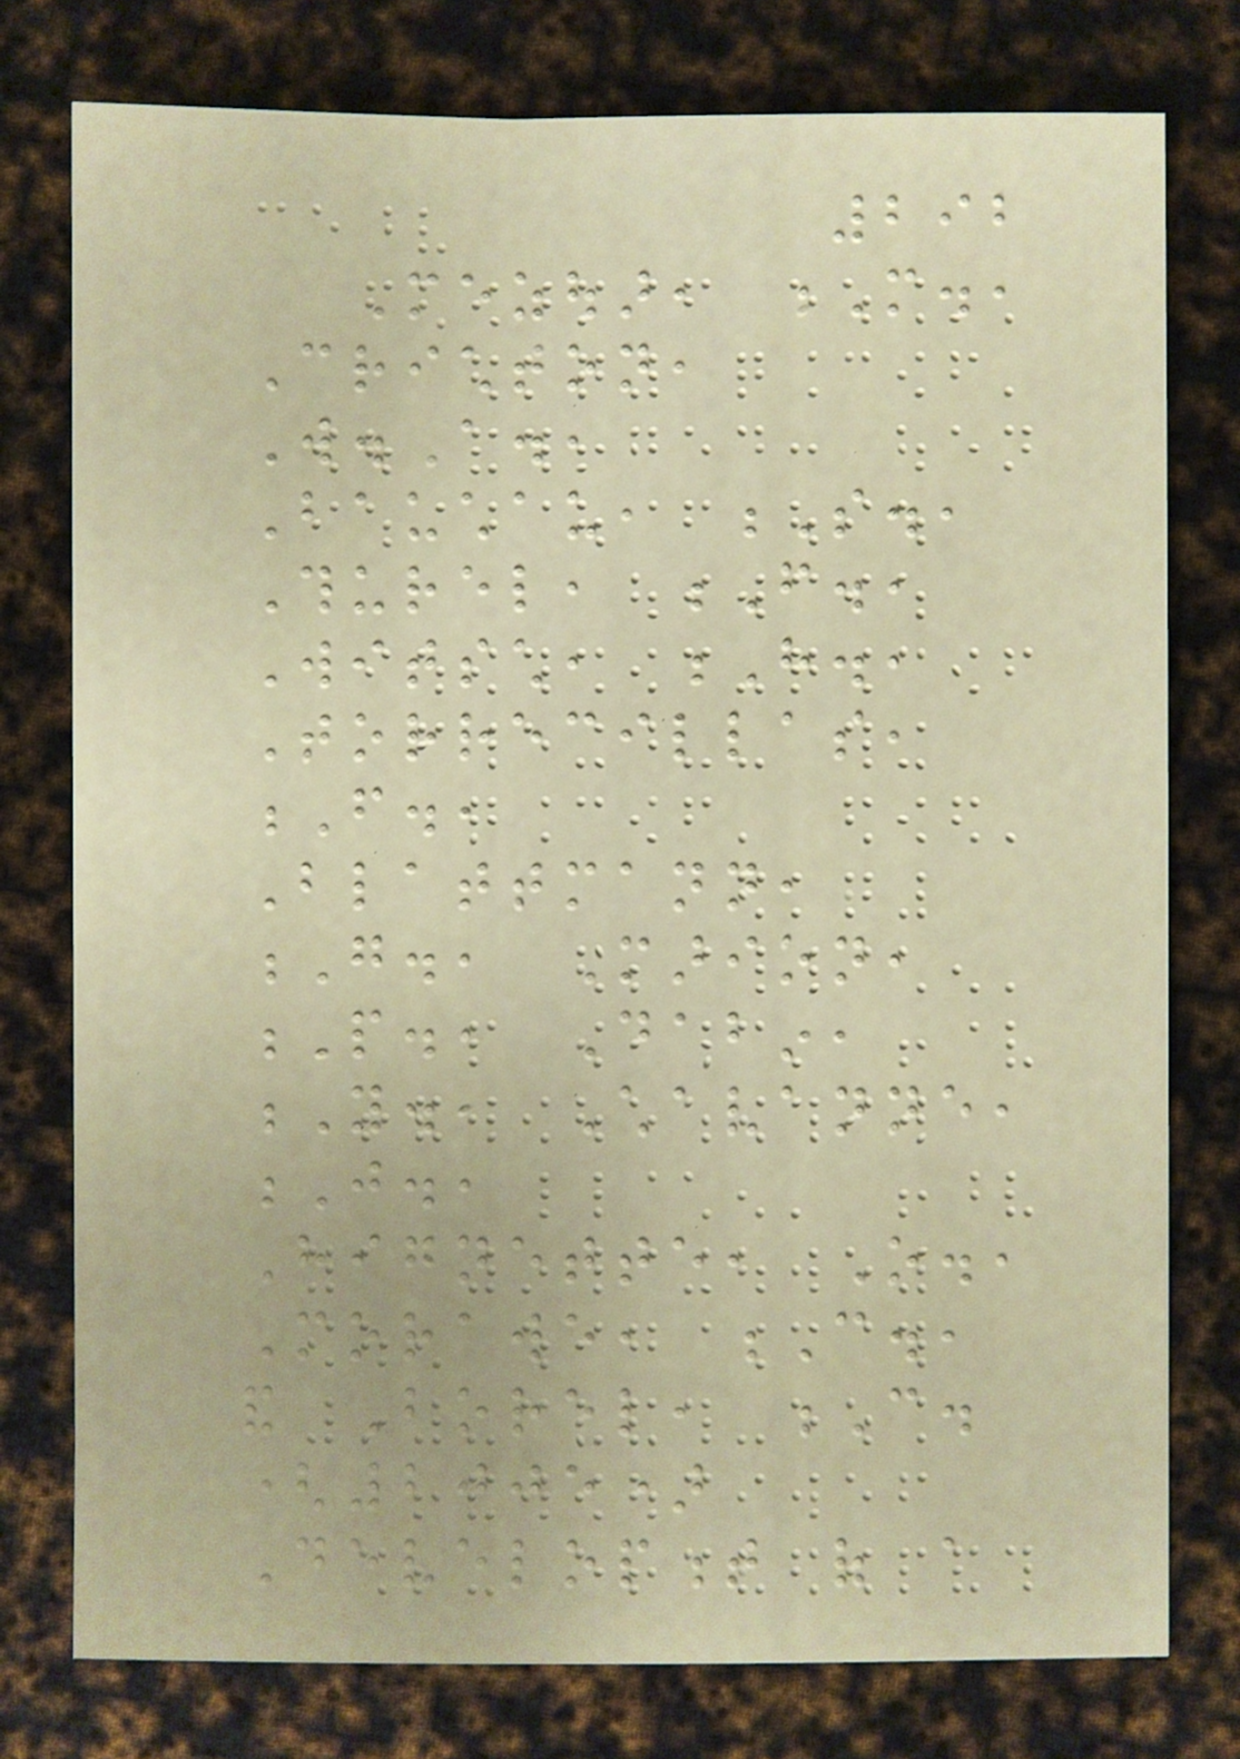292
Mezouar, M.,
Crichton,
W.A.,
Bauchau, S.,
Thurel, F.,
Witsch, H.,
Torrecillas,
F.,
Blattmann,
G., Marion,
P., Dabin,
Y., Chavanne,
J.,
Hignette, O.,
Morawe, C.,
and Borel, C.
(2005)
Development of a
